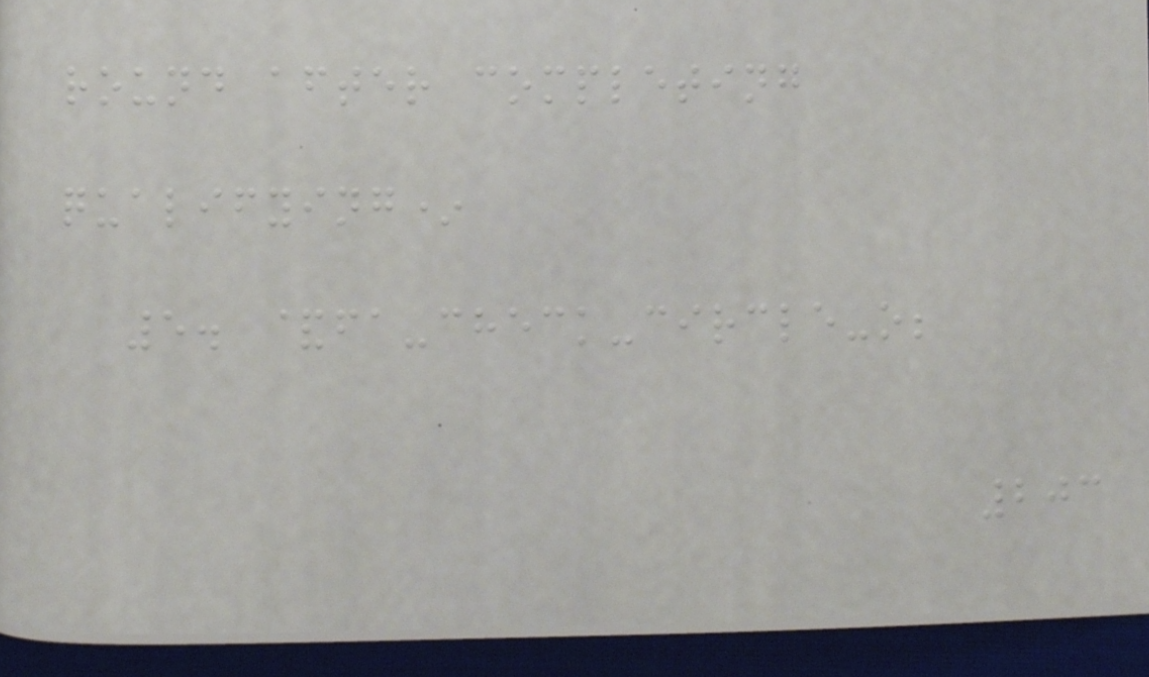round after completing
qualifying*
5. &fa-check-circle-o;
203
